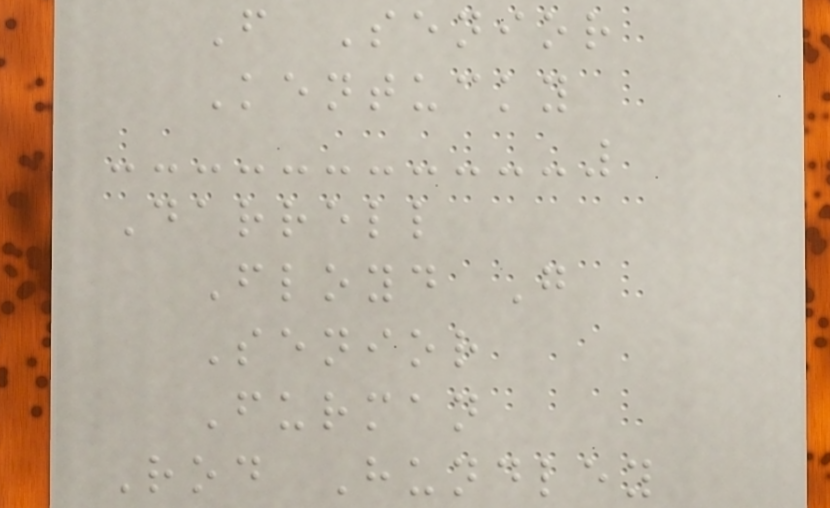F Senior
Kentucky
Darrell
Floyd G
Senior
Furman
Rod Hundley
